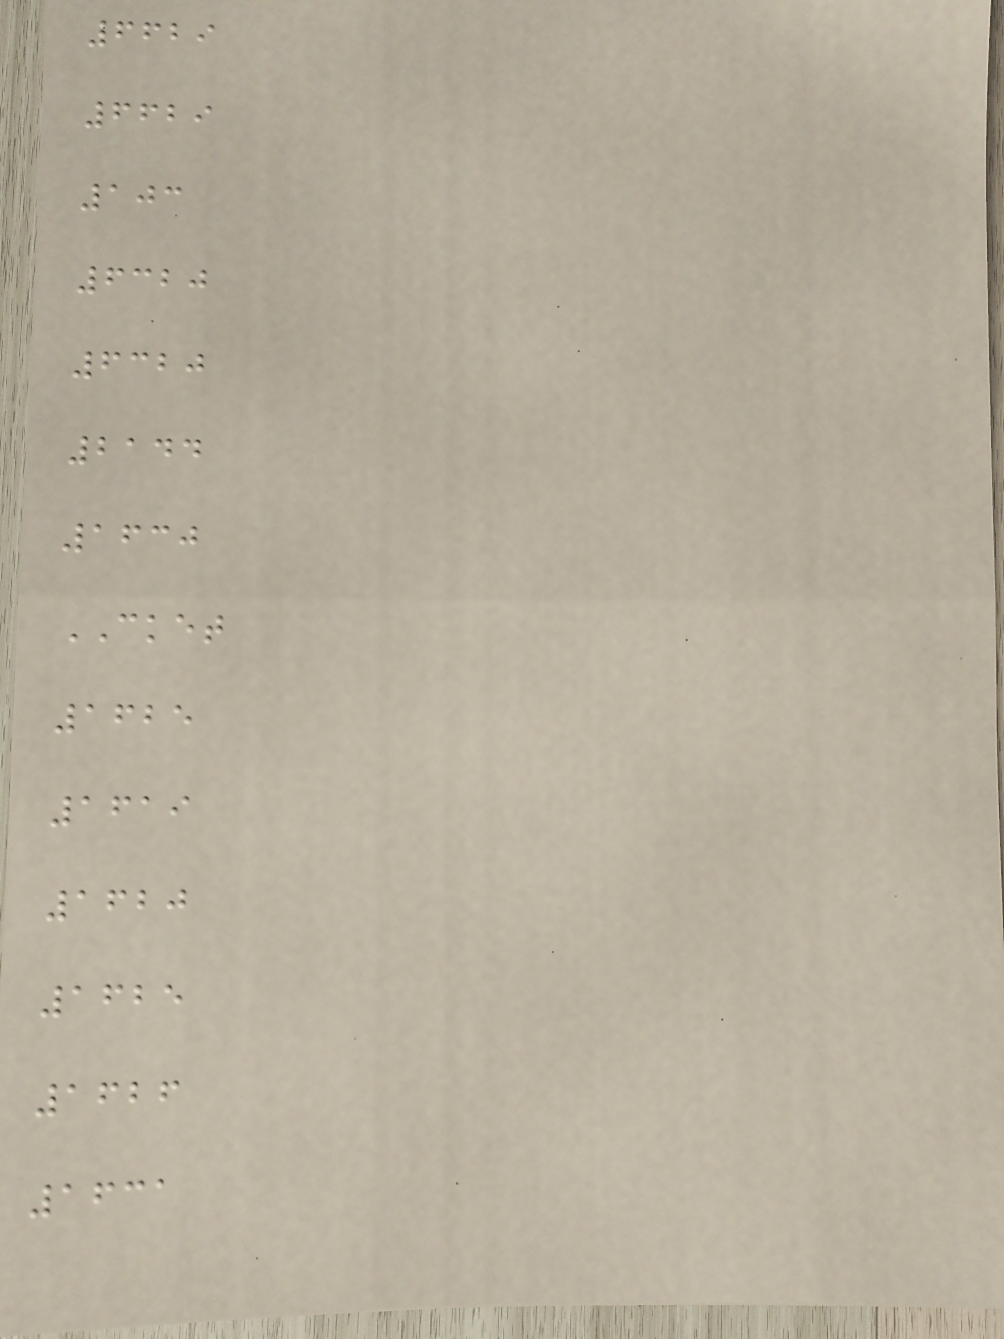6629
6629
103
6320
6320
2144
1630
CKET
1625
1619
1620
1625
1626
1631
